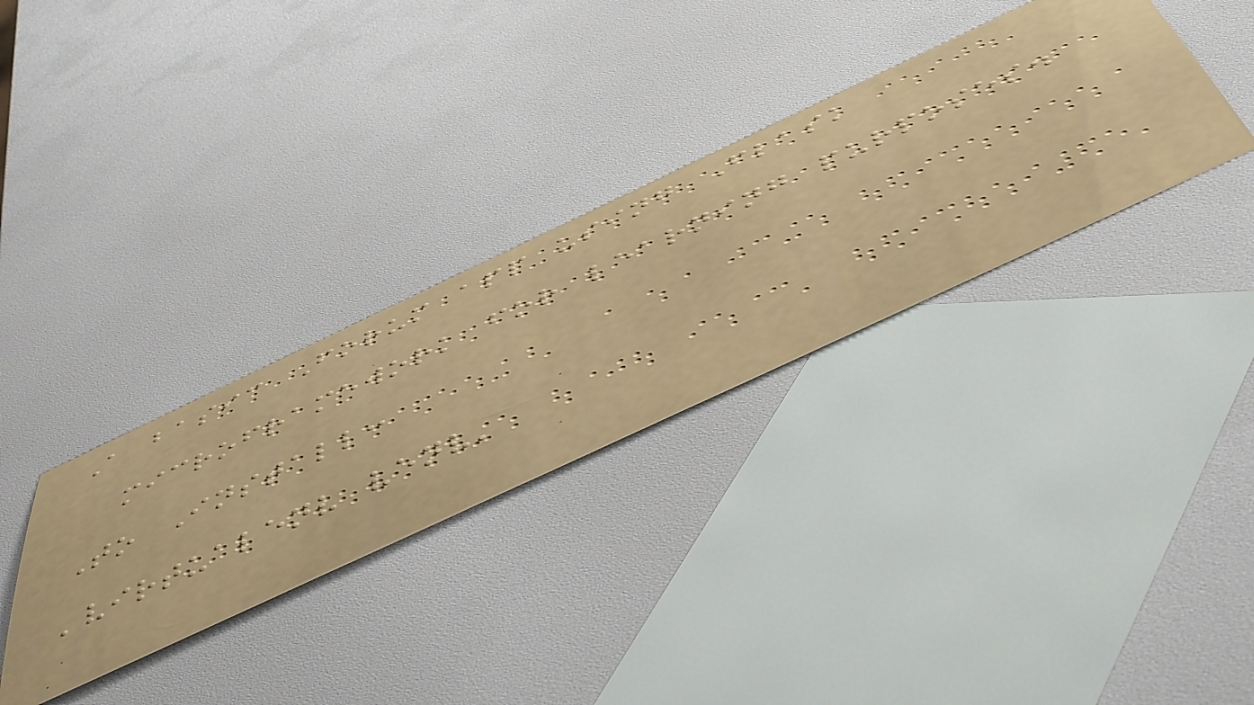A basic Forum app using Flask
microframework for learning purposes.
To Install:
'virtualenv venv'
